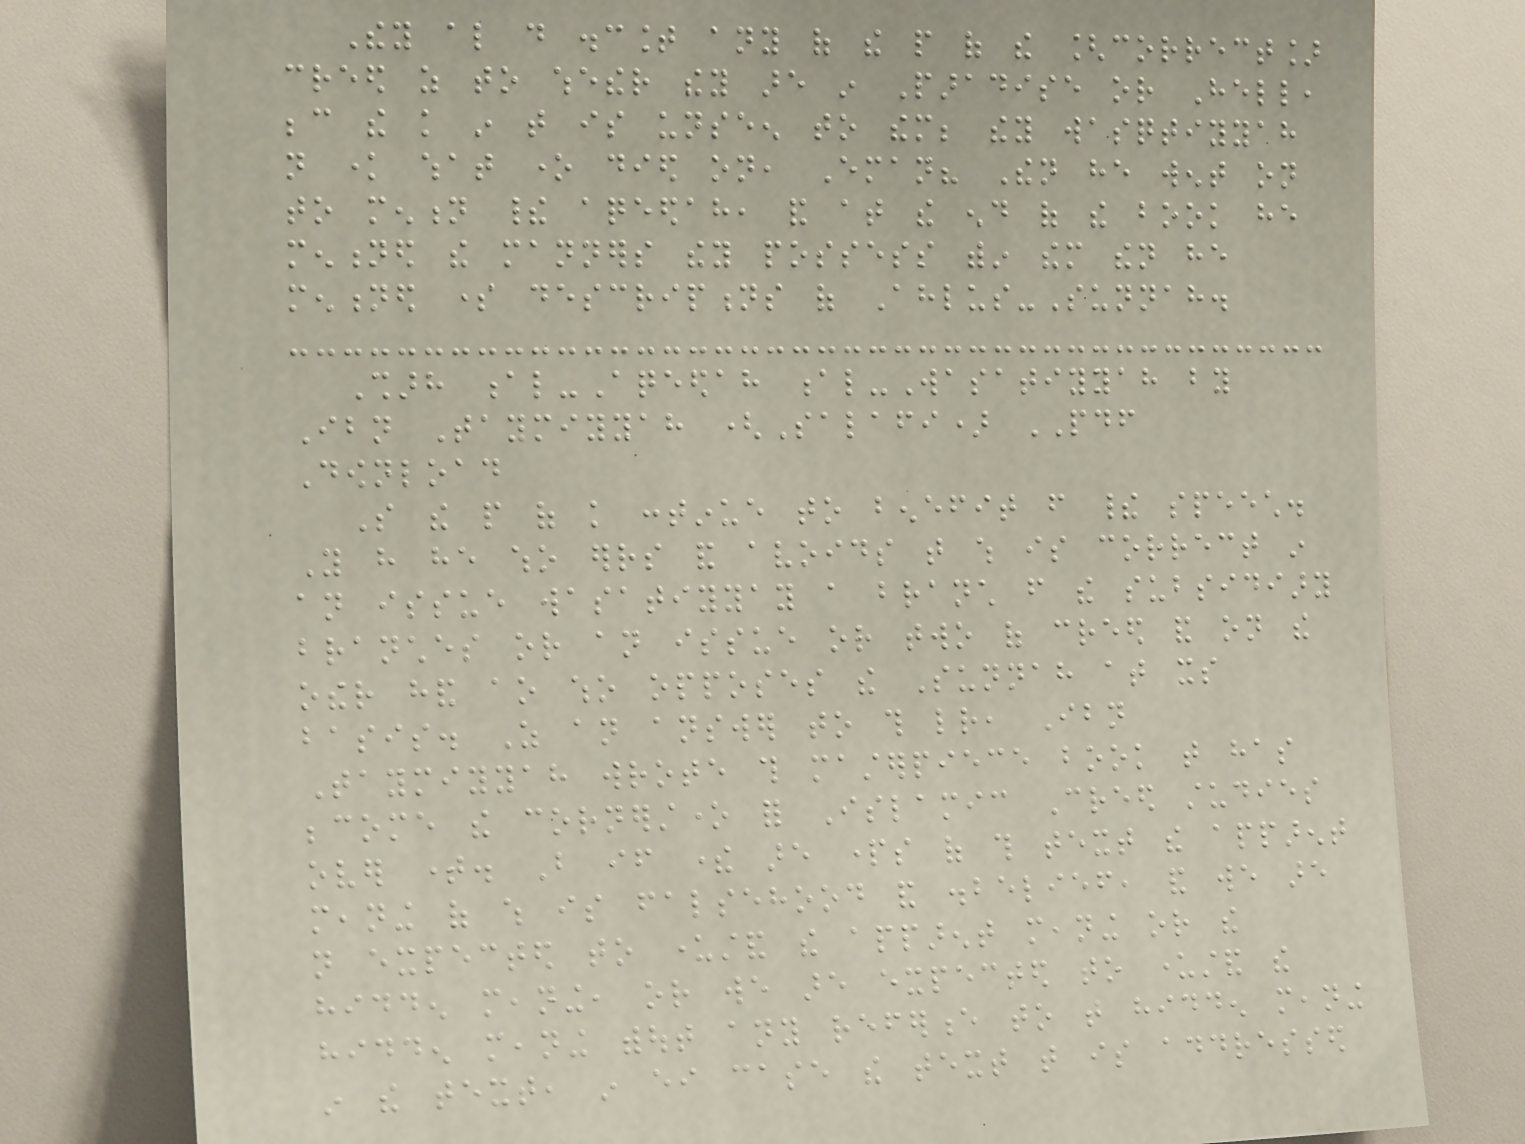They also do discount any of the people of the [correct]
creed as to whether they are in Paradise or Hell,
because the knowledge in that is unseen to them; they wasqtiyyah
not know what one died on, Eman? Then he went on
to mention their aqeedah, and at the end of the book he
mentioned the manners they possess within them then he
mentioned some descriptions of Ahlus-Sunnah.
Sharh al-Aqeedah al-Wasatiyyah by
Ibn Taymiyyah (Salafi) PDF
Download
So the people of knowledge continue to benefit from their speech.
You have he who errs and avoids that which is correct in
an issue wasatiyyay a branch from the subsidiary
branches or an issue or two of creed and on the
other hand ao who opposes the Sunnah at its
basis. As an answer to this letter, Ibn
Taymiyyah wrote this masterpiece book that has
become the cornerstone for Islamic Creed studies
over time. But if there are parts of this text the apparent
meaning of which is falsehood and disbelief, and we are
not expected to understand the apparent meaning or the
hidden meaning, or we are expected to understand the
hidden meaning without any reference to that hidden meaning
in the text, in either case the text that is addressed
